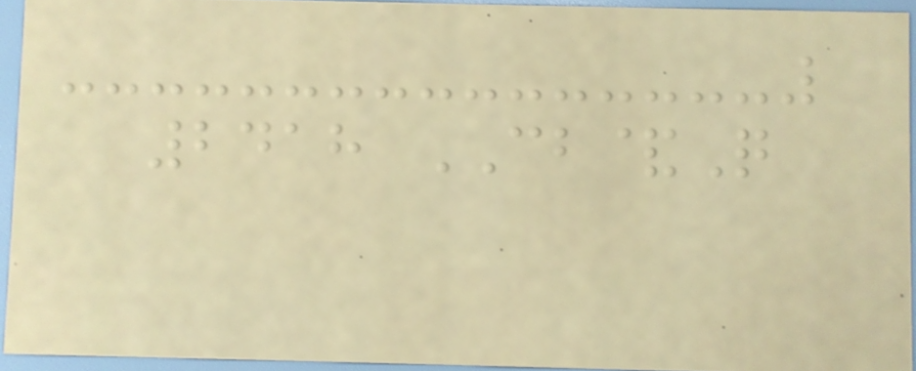2418 CB&Q
